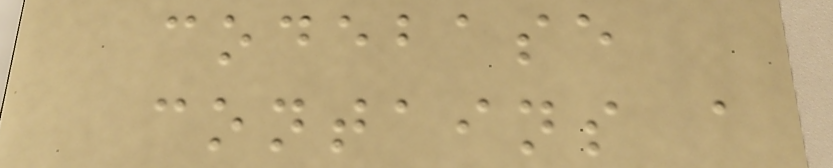codebase
contains a
